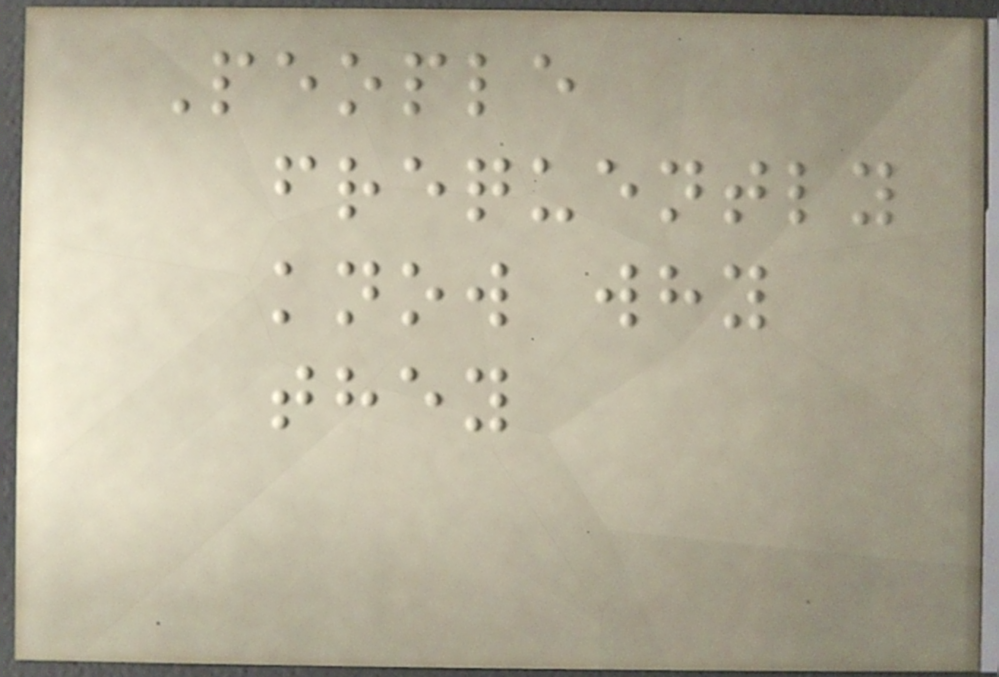People
frequently
know why
they
